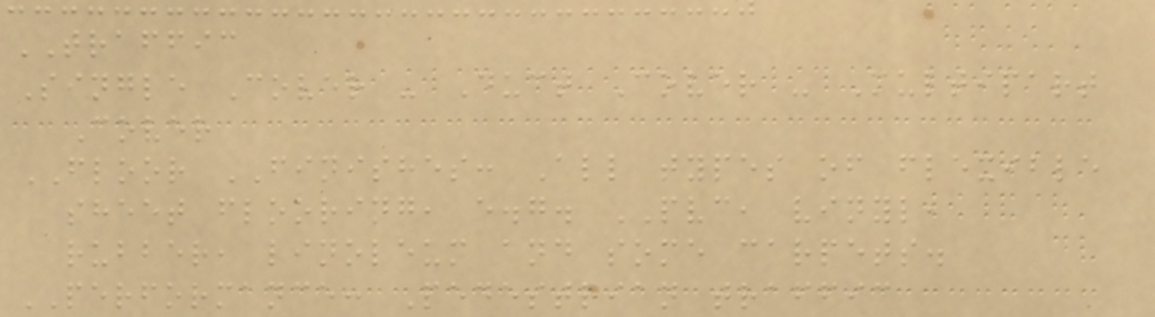TRAFFIC
Single Cover - Duct Cover - Multipart
Cover
FLOOR FINISHES: All types of flexible
sheet flooring, e.g. PVC, vinyl,
rubber, linoleum and some carpets.
PERFORMANCE: Pedestrian traffic
